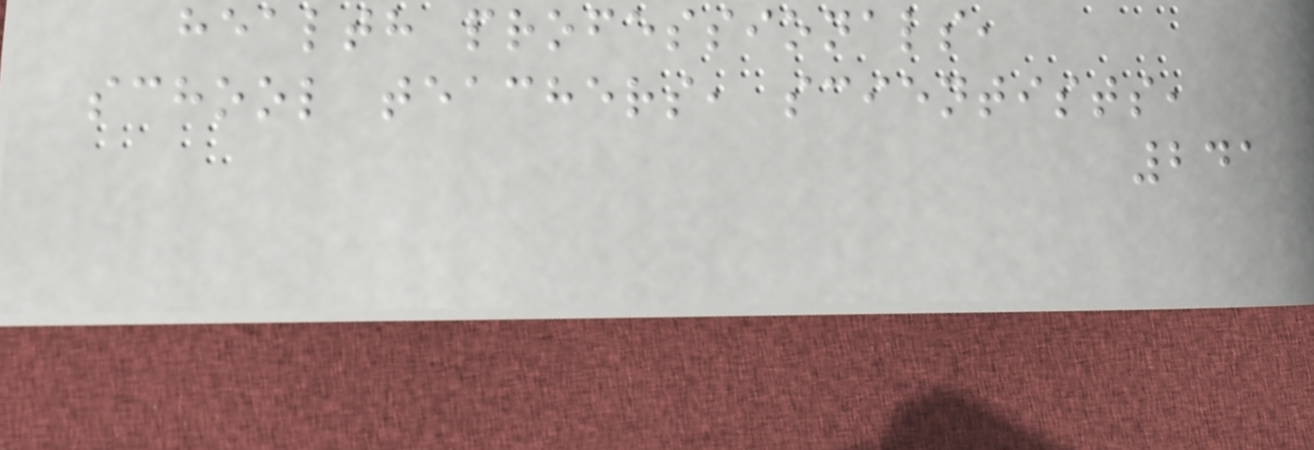health professionals,
school teachers, scientists,
241
